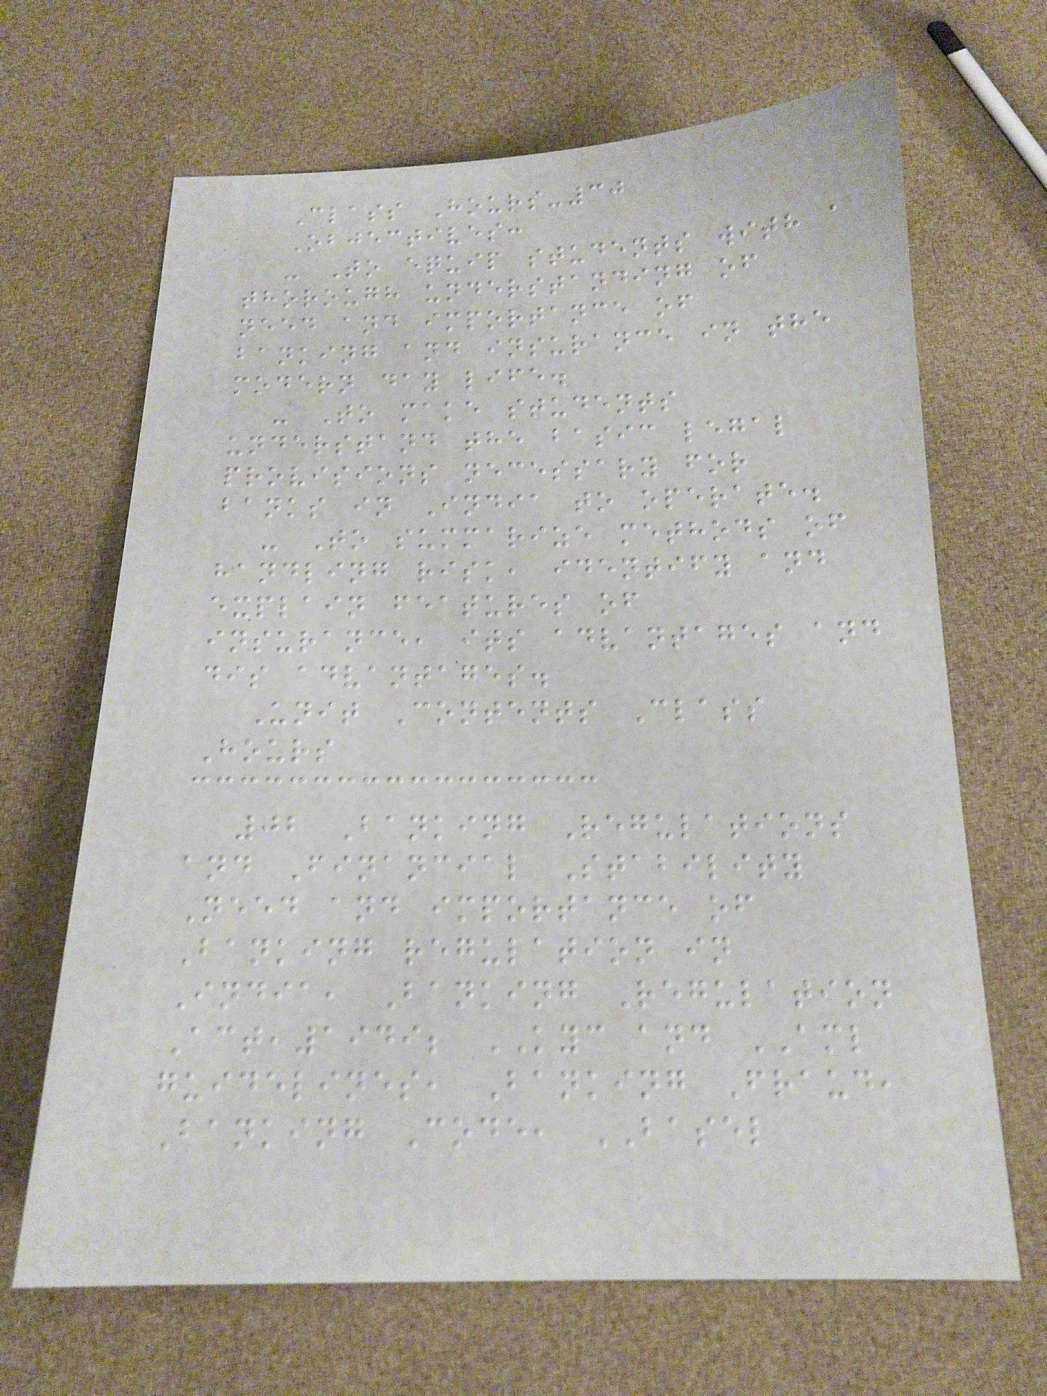Class Hours-30
Objectives:
- To equip students with a
thorough understanding of
need and importance of
banking and insurance in the
modern day life.
- To make students
understand the basic legal
provisions necessary for
banks in India to operate.
- To summarize methods of
handling risk, identify and
explain features of
insurance, its advantages and
dis advantages.
Unit Contents Class
Hours
02 Banking Regulations
and Financial Stability
Need and importance of
Banking regulation in
India, Banking Regulation
Act,1949; KYC and AML
guidelines, Banking Fraud,
Banking Code, BASEL
